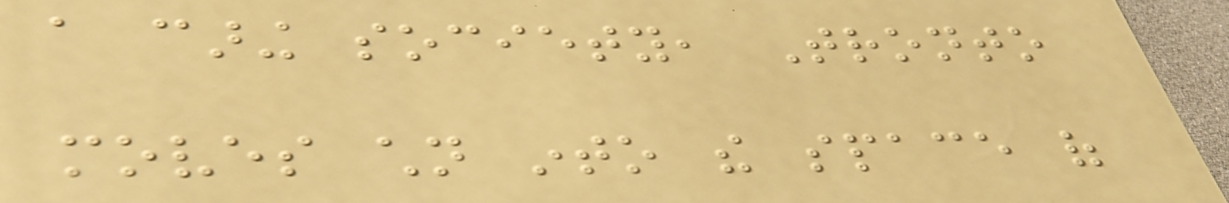a caring society, Tronto
moves children into the space of
